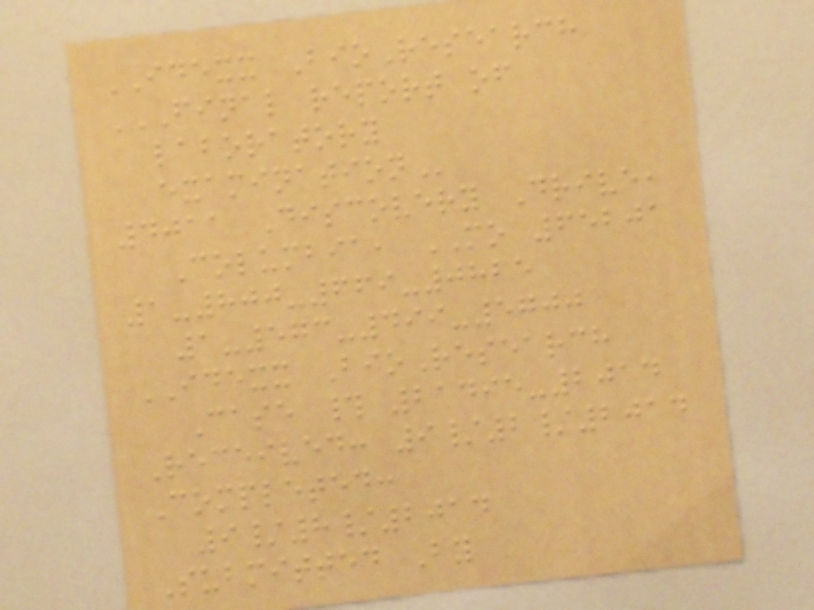IDEXX BioResearch
FINAL REPORT OF
LABORATORY
EXAMINATION
4011 Discovery Drive,
Columbia, MO 65201
1-800-669-0825
1-573-499-5700
IDEXX BioResearch
Case # 21495-2014
Received: 9/2/2014
Completed:
9/8/2014
Submitted By
